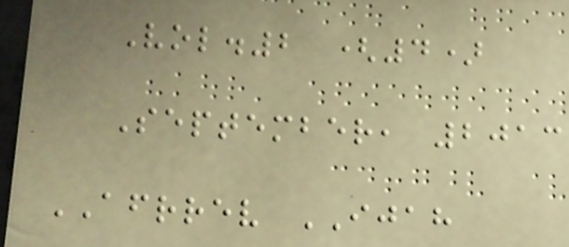Vol.2 (4)
September, 2013
AFRREV IJAH
